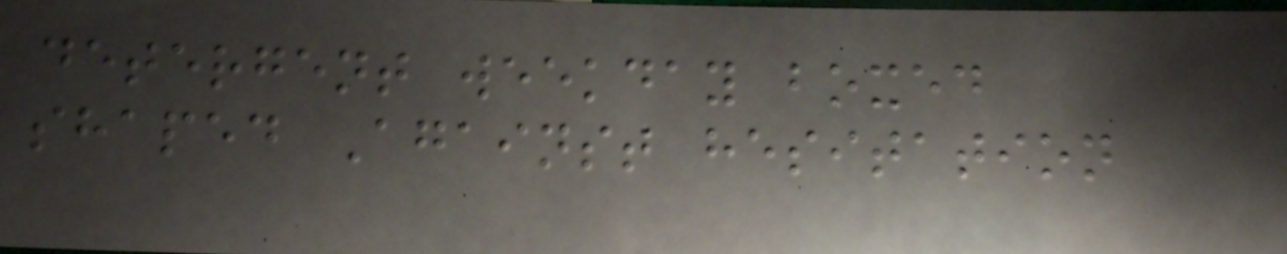detergent weekday boxed
shaped Against hesitation
